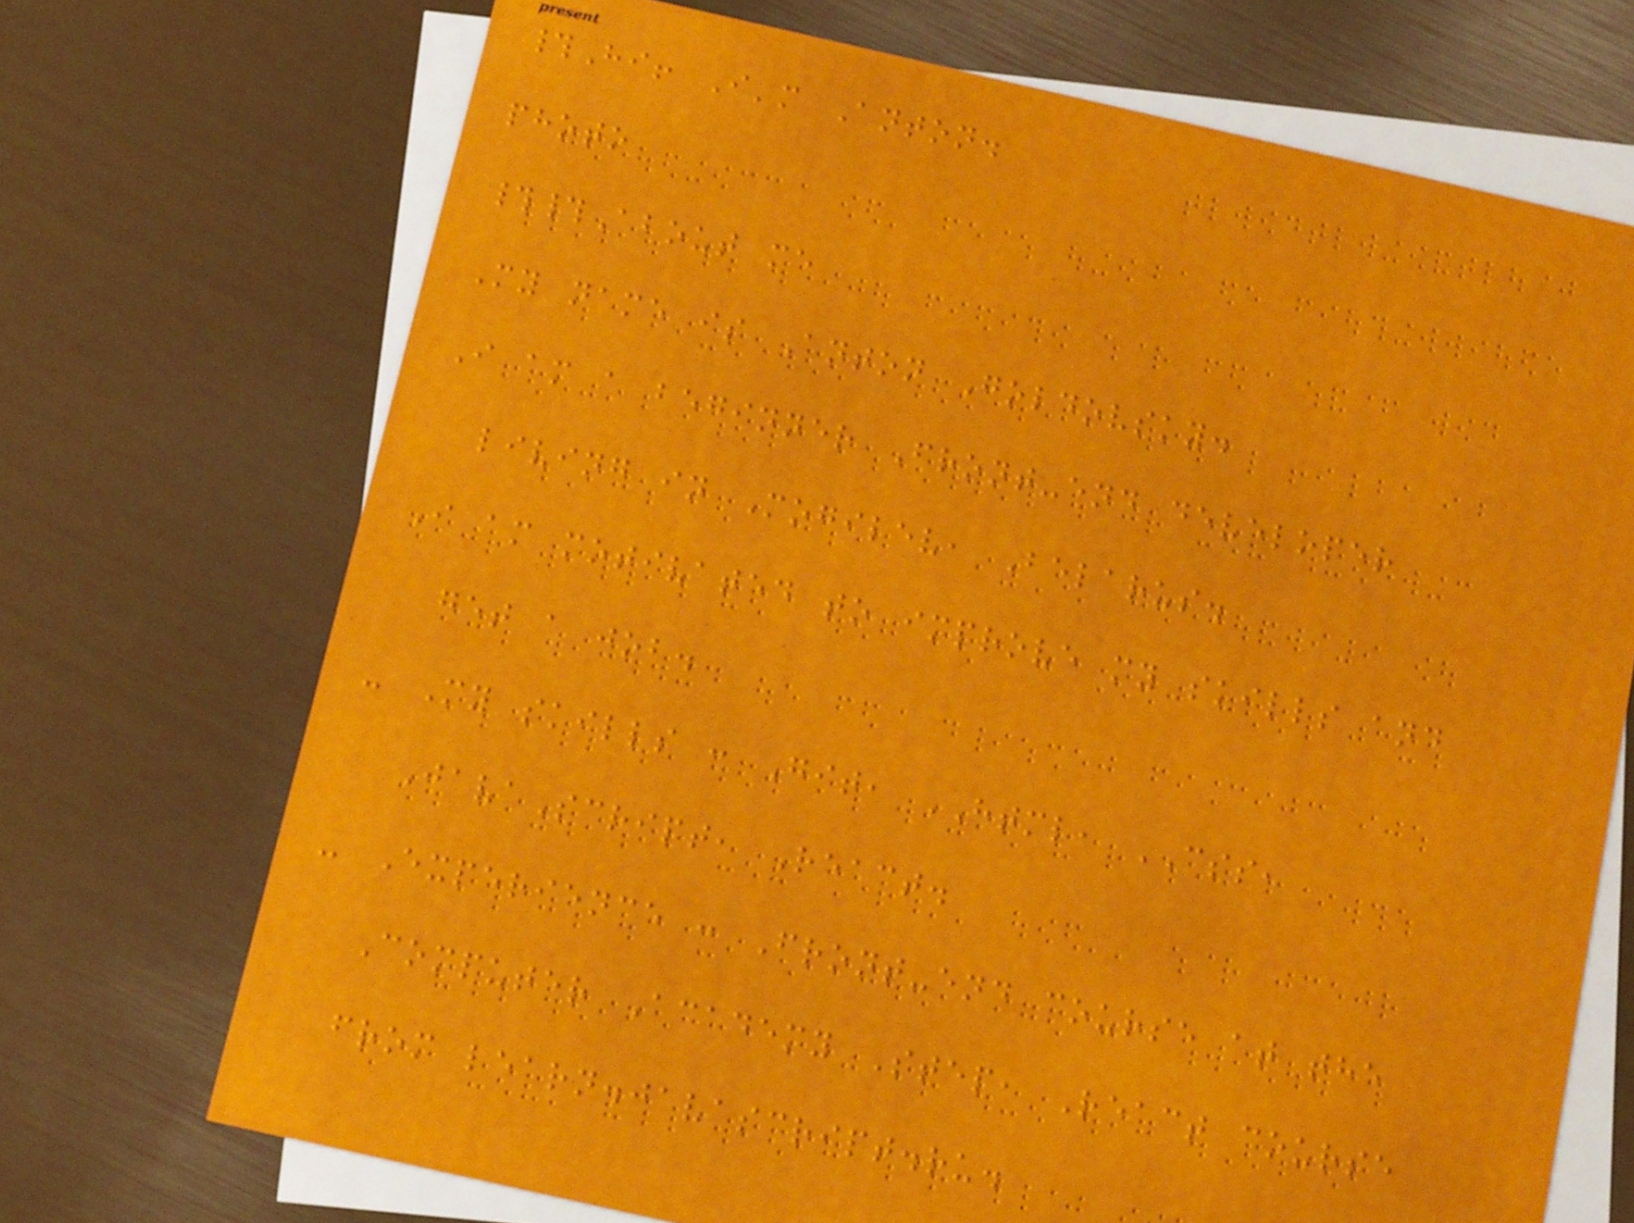#Hi! I'm Anton.
photo
##About me
My name is Anton Goldovsky.
I am a beginner Front-end developer
living in Mogilev, Belarus.
I am motivated to improve my skills and
get a job.
- My skills : Git, HTML, CSS,
JavaScript, React.
- Experience : Front-end course at the
Computer Academy Step, React course
from learn.javascript.ru.
